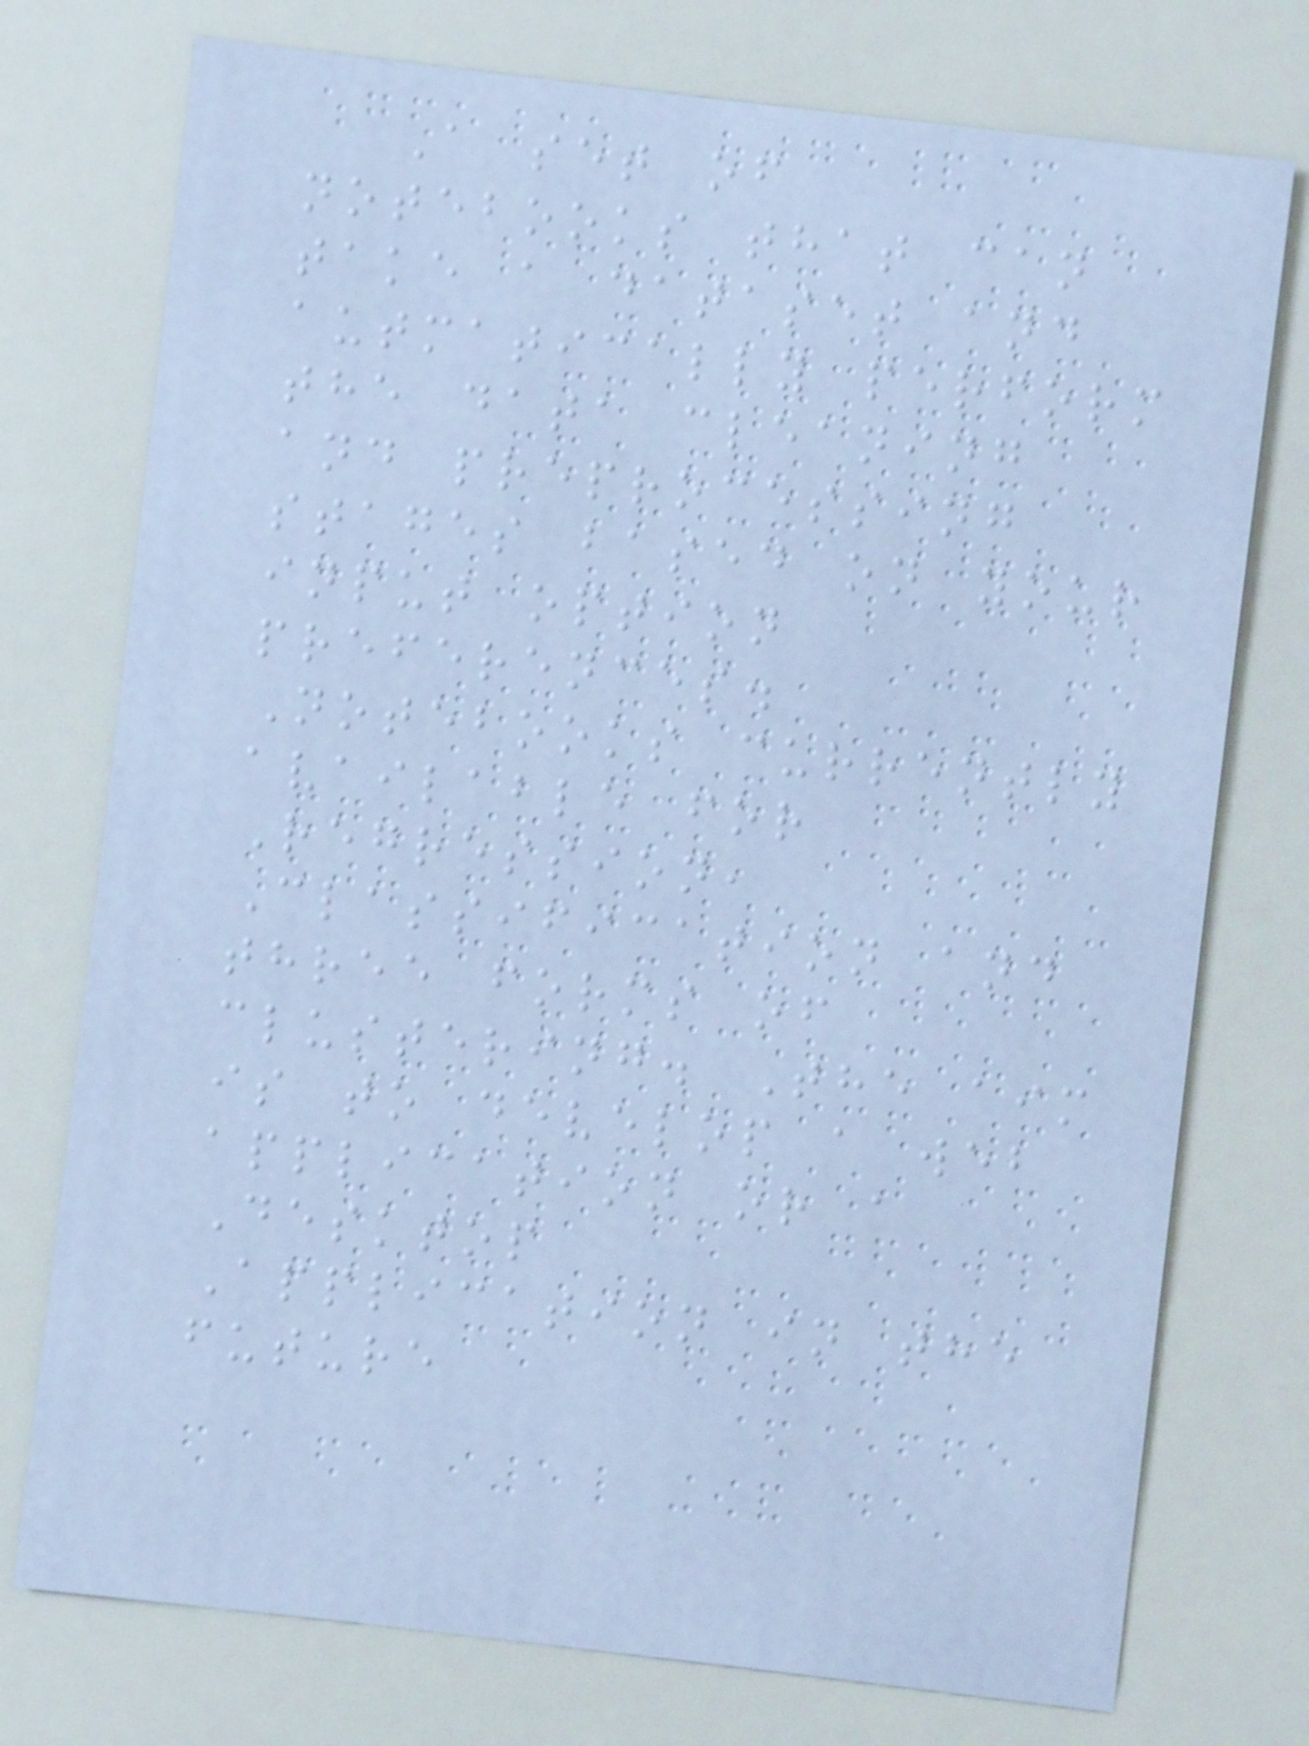A set of
notebooks that can
take a dataset and
autmatically perform
the data cleaning
and preprocessing
stages based on your
input option
preferences.
Notebooks currently
available for
Regression,
Classification and
three forms of
clustering. The aim
is to develop a web
application or a
Desktop
Application in the
future
